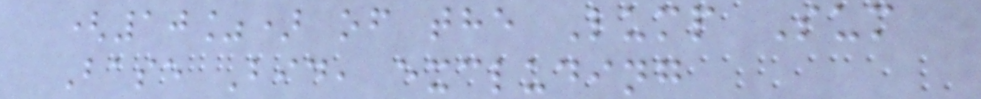(10%) of the Lump Sum
Base Bid, excluding
